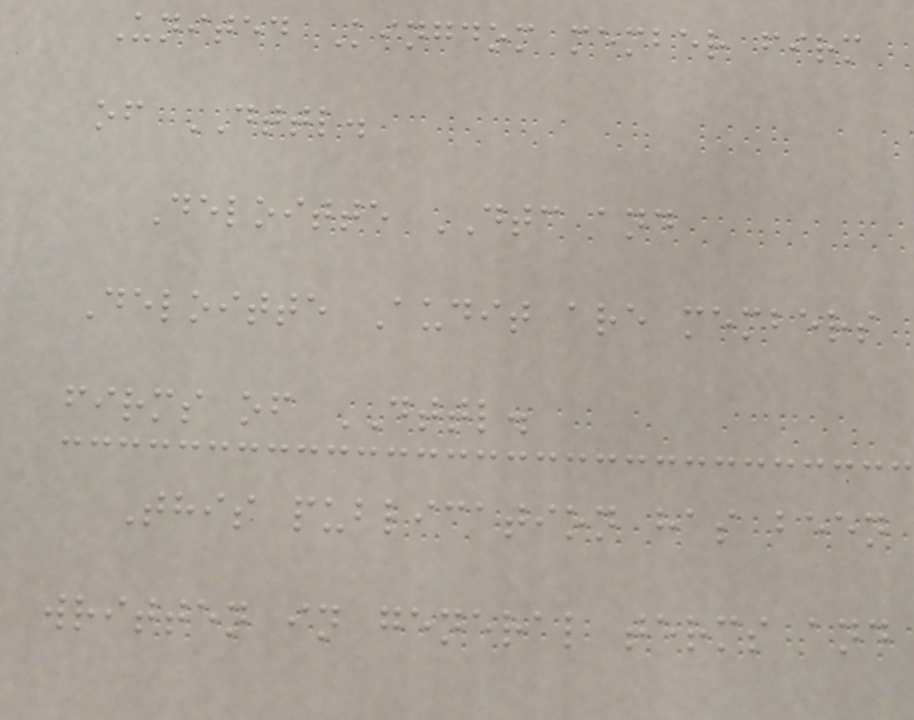United Kingdom member firm
of DTTL.
Deloitte DTC and
Deloitte Audit are members
firms of DTTL.
This publication has been
written in general terms and
